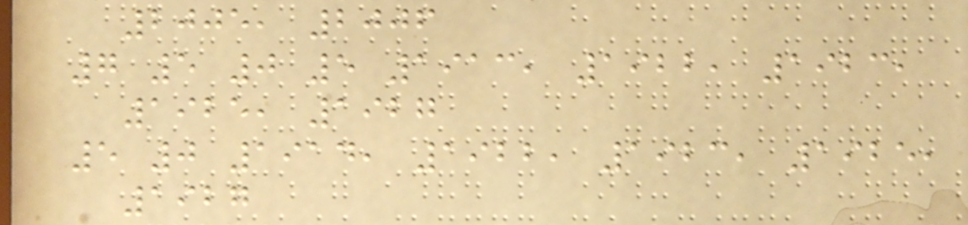2005, 2006
7 5 0 5 1913, 1922, 1923,
1925, 1927
5 0 1914, 1922, 1923, 1925,
1927
